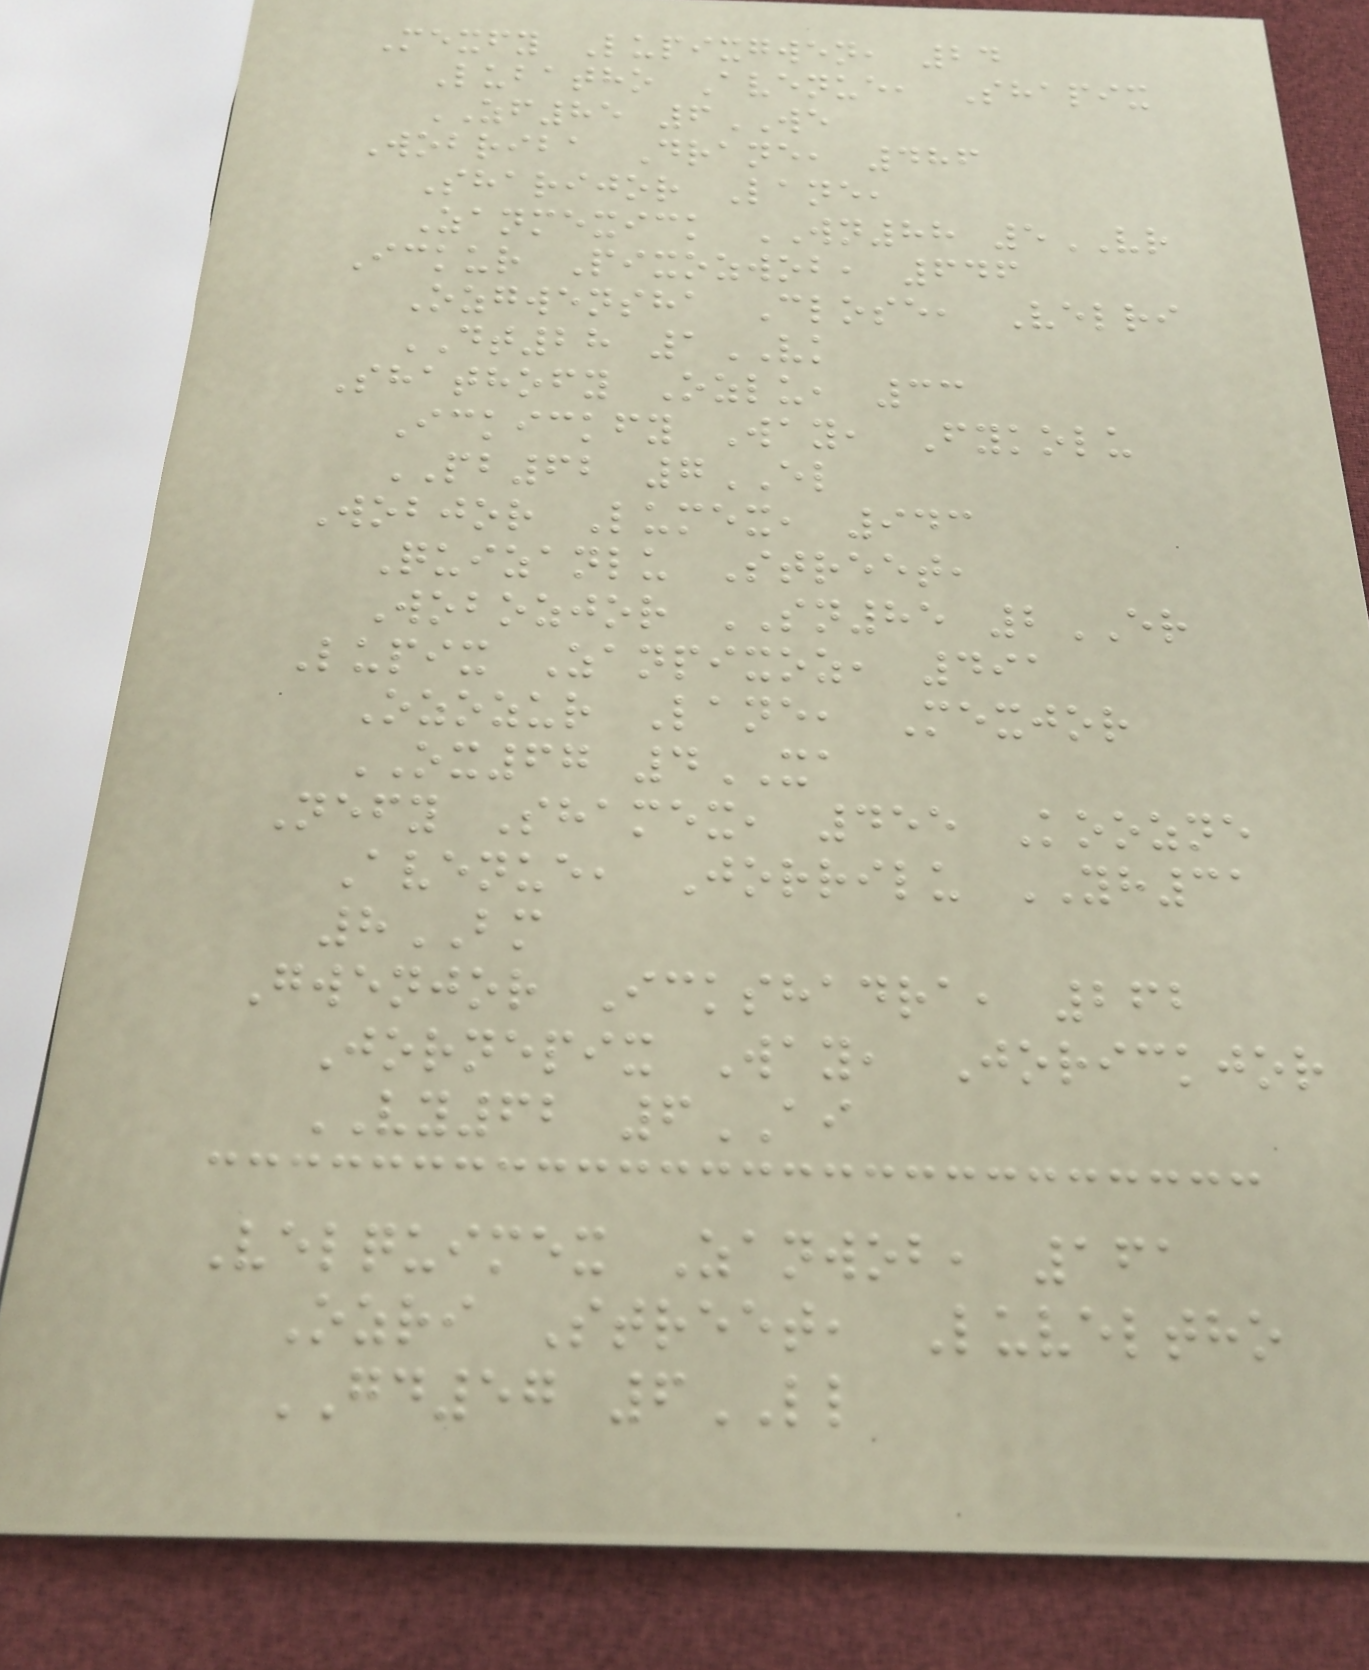Mexfy Lupixgwen, 24
Lubatho Avenue, Shapix
ZF85 6WE
Wobriba Drane, 486
Sharijor Lane,
Zanmexick WN88 5VR
Ickur Pixozwob, 646
Ozgwensha Close, Velri
DT28 1VK
Shathofy Ozlu, 33
Ickickfy Way, Fykolu
PB62 7EL
Wobjor Lumex, 943
Quizanlu Street,
Wobozjor SN85 2ER
Lupix Zanpixoz, 491
Ozozur Lane, Mexjor
OX67 4XA
Nefy Shamex, 455 Koozne
Avenue, Jorrilu YH31
8BM
Gwenjor Ickshadra, 262
Jornepix Way, Jorickjor
VY62 6AI
Velquimex Zanwob, 161
Ozri Street, Luveltho
GD57 6LL
